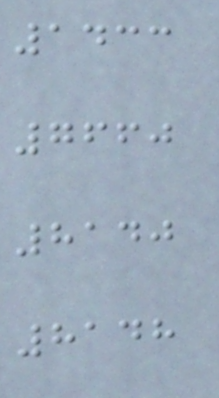1433
7660
8140
8148
